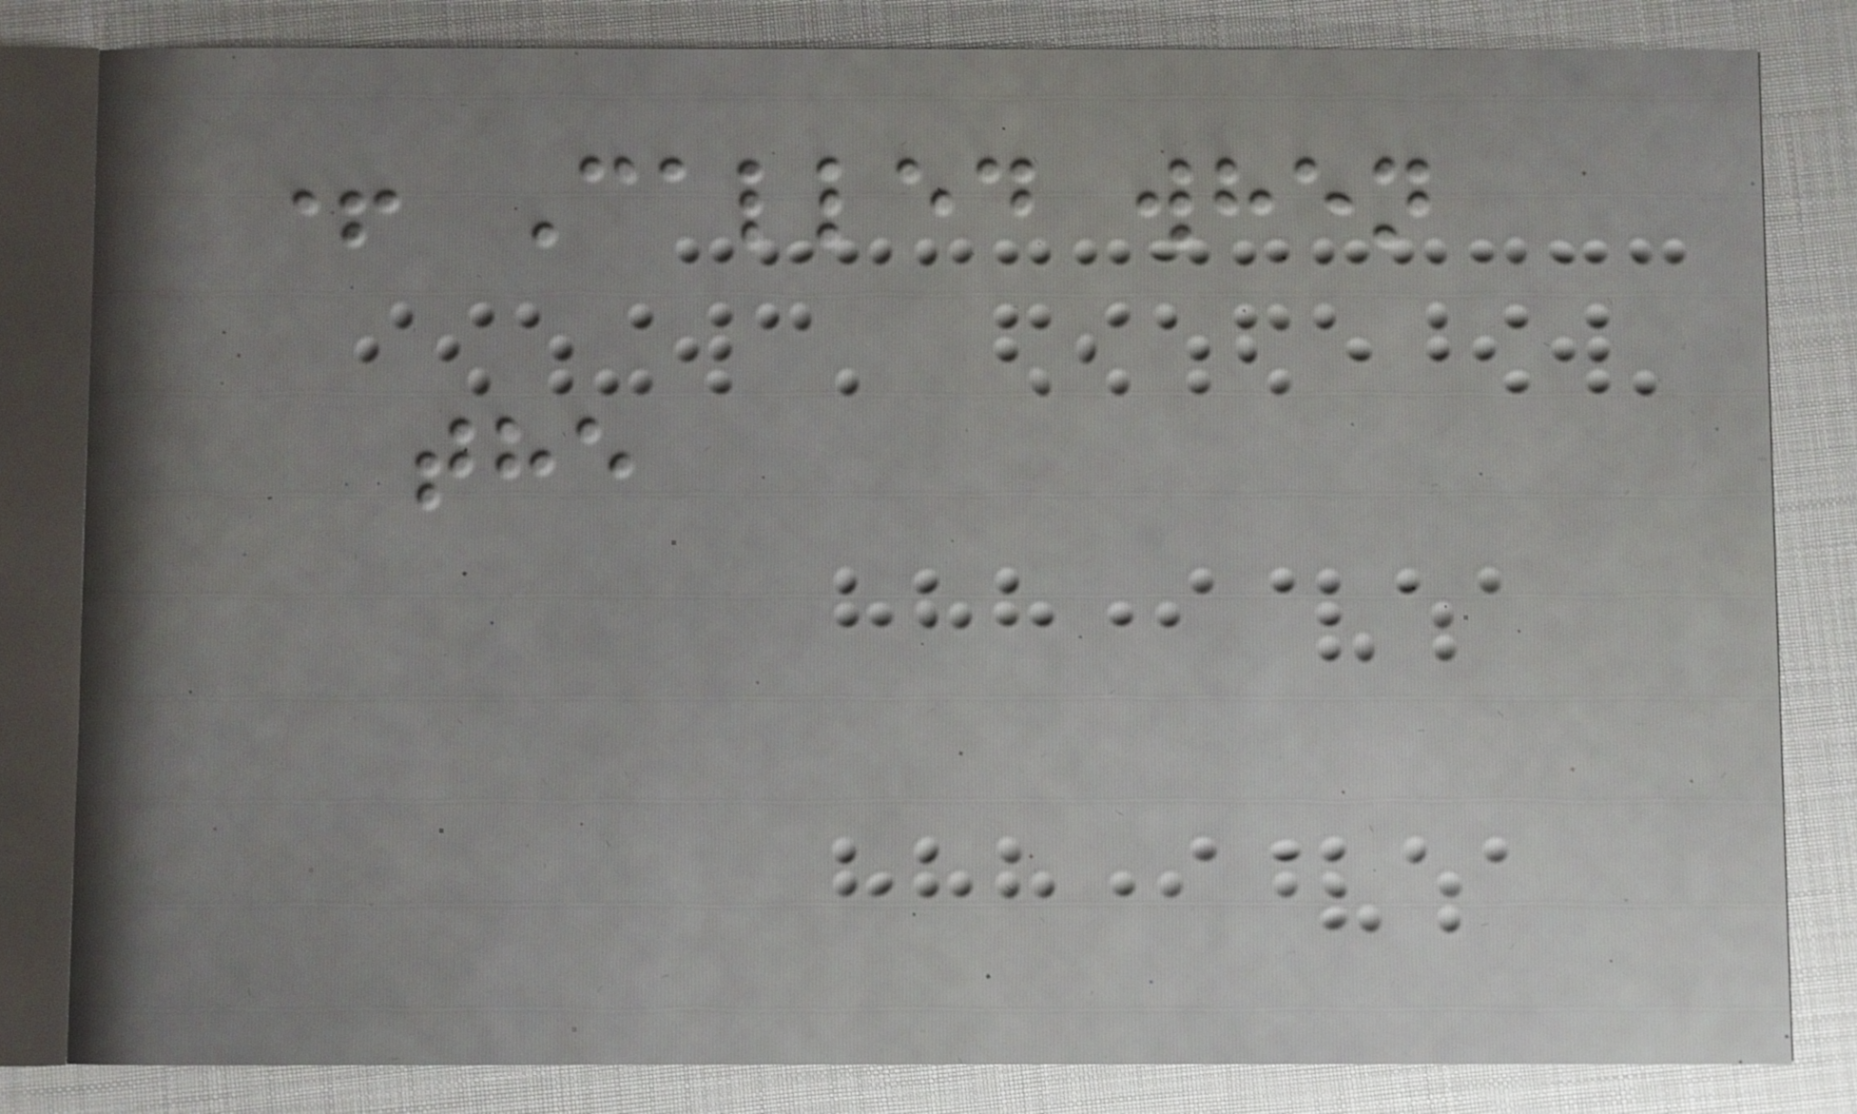+ Called when
the
